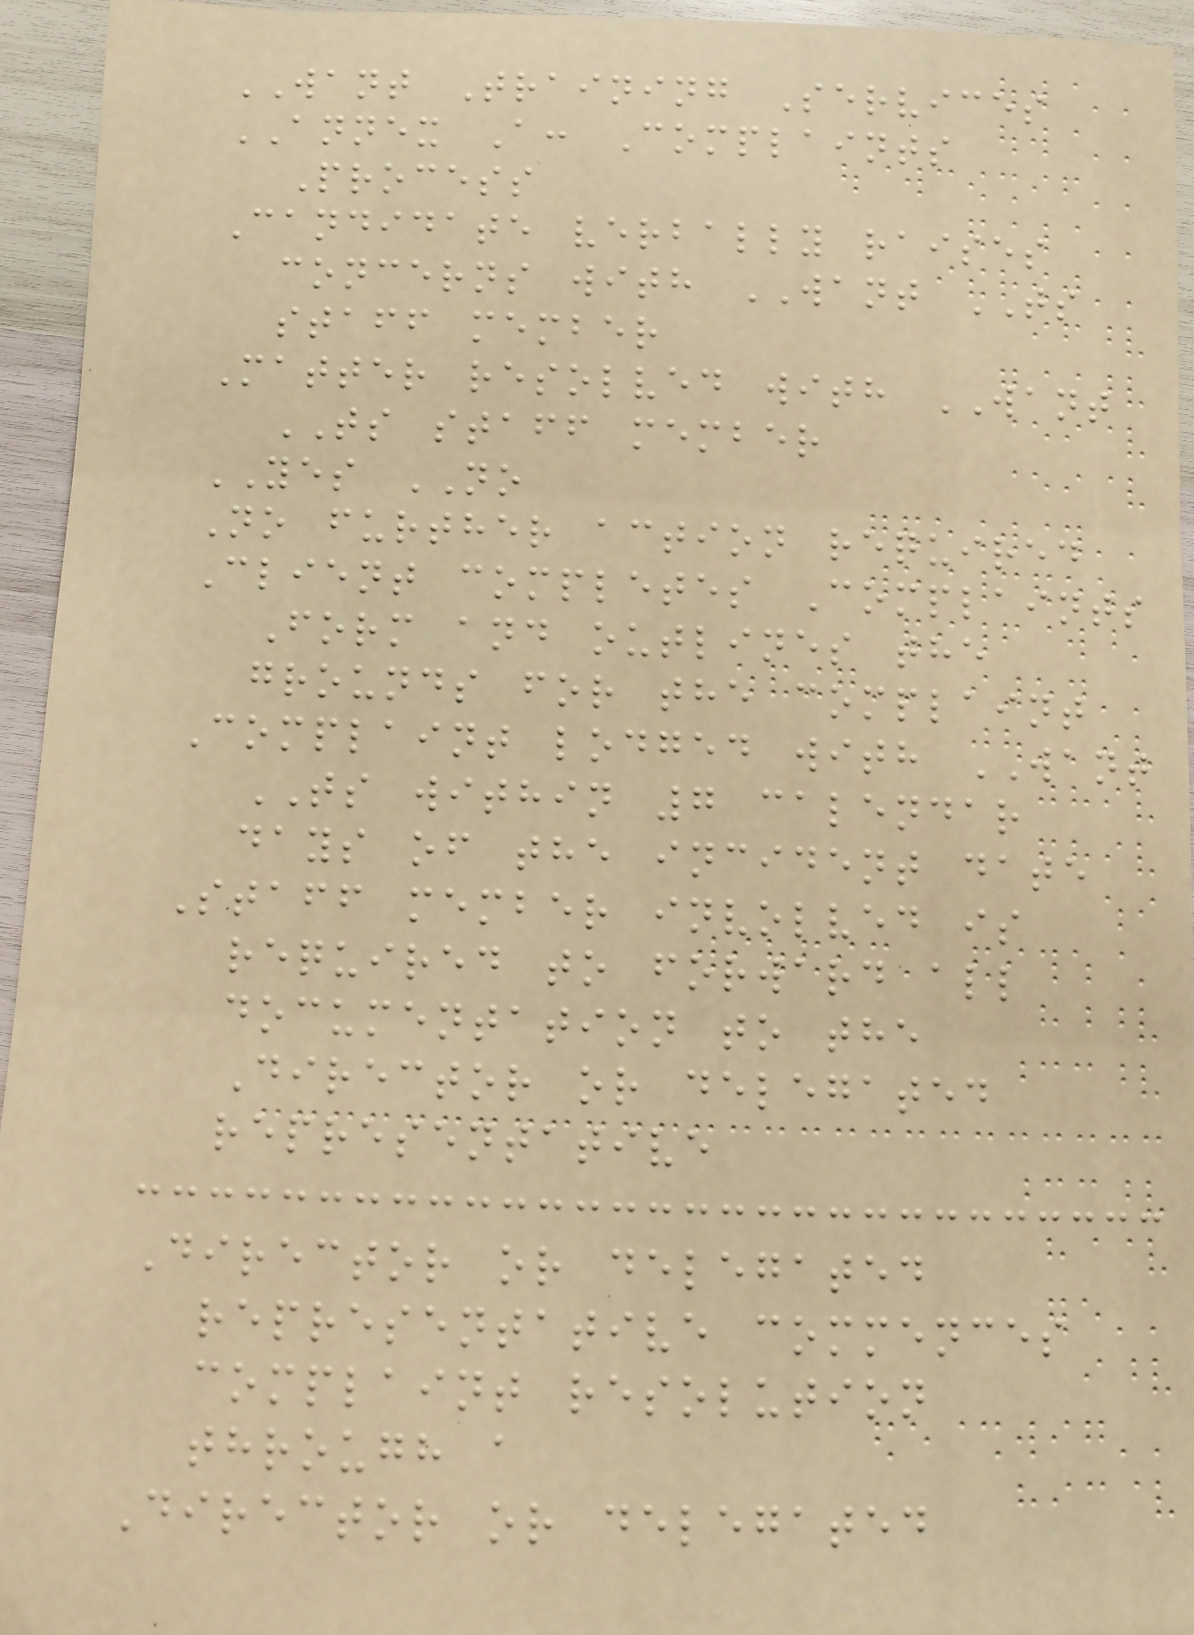WANT Training Services
ANNEX A: Complaints
Process
Candidate verbally raises
concerns with WANT TS
staff member
Matter resolved with WANT
TS staff member
YES NO
No further action required
Client completes Complaints
Form and outlines the
grounds for the complaint
Complaint lodged with WANT
TS within 7 calendar
days of the incident date
Staff member involved is
required to forward all
documentation to the
Director or delegated
representative
Director or delegated
representative commences
complaint resolution
through a
Director or delegated
